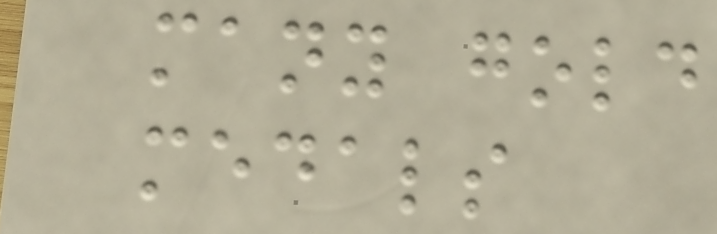many gold
medals
